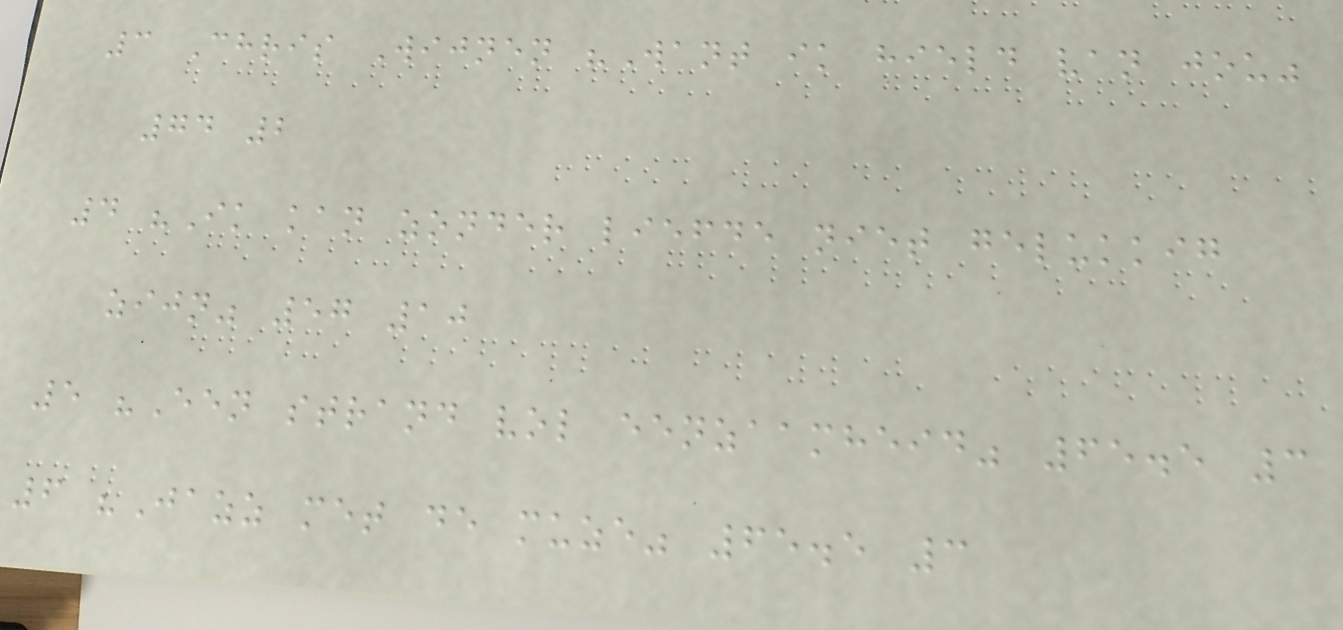3 Chris Wijnen "Want ik hield van jou"
74 2
4 "Ik kan zonder liefde niet gelukkig
zijn" 57 10
5 "Een strand vol eenzaamheid" 65.5 3
6 "Jazz met de muze" 65.5 3
